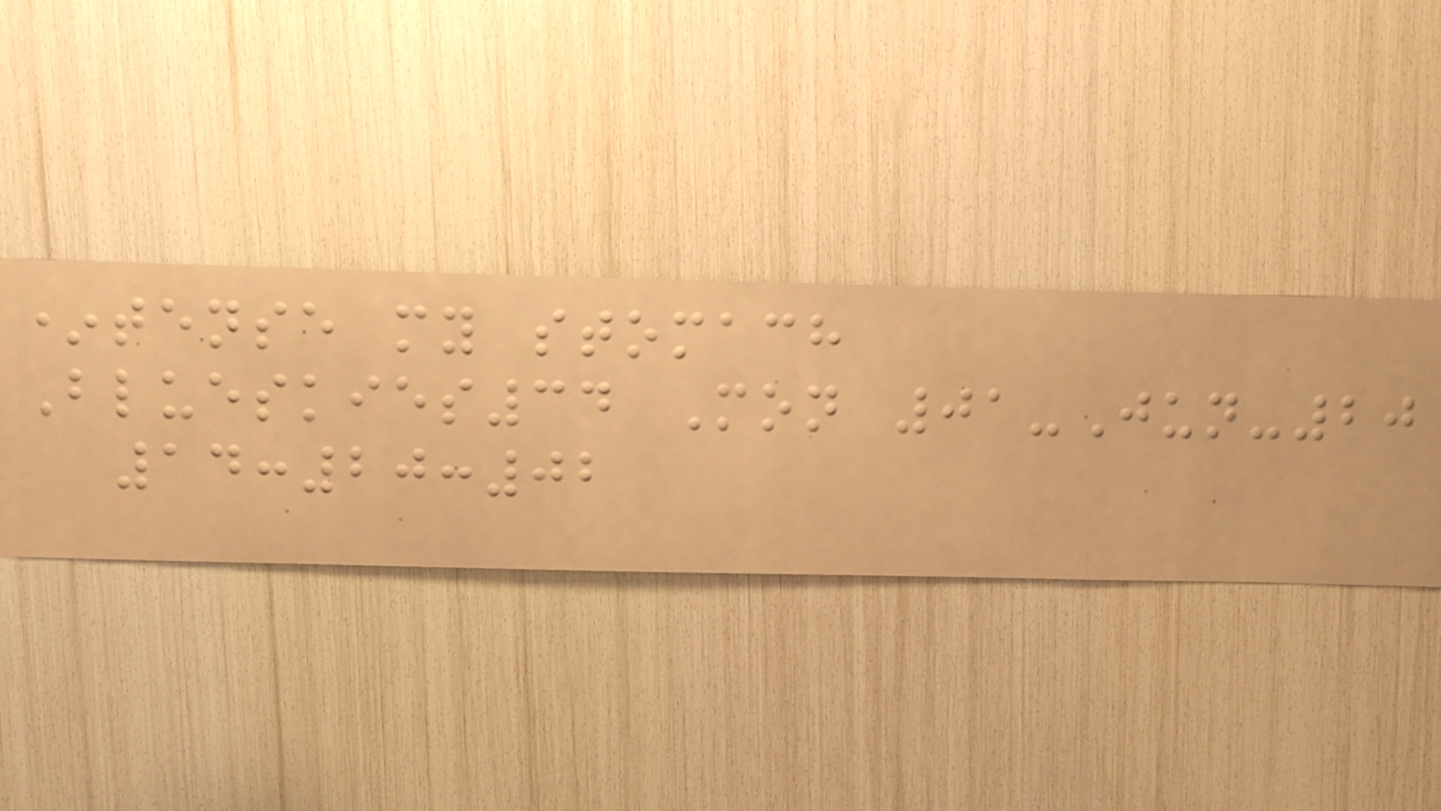*tense my stomach
Blueskies34 Mon 01-Jun-20
14:20:02
